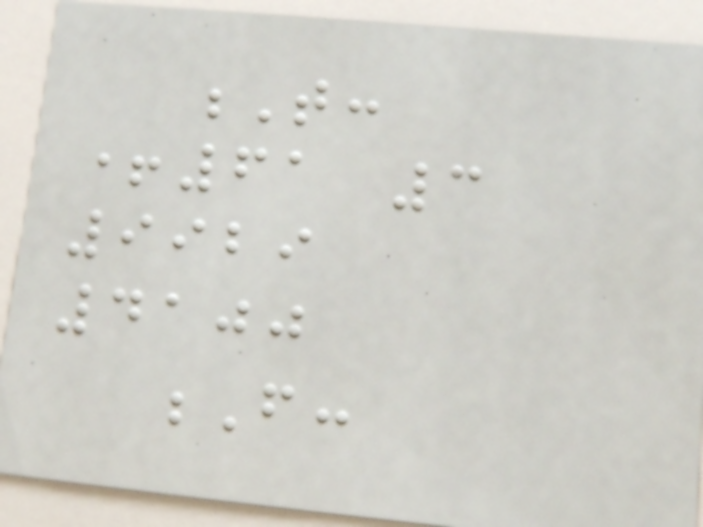T:
+61 3
9929
4100
F:
